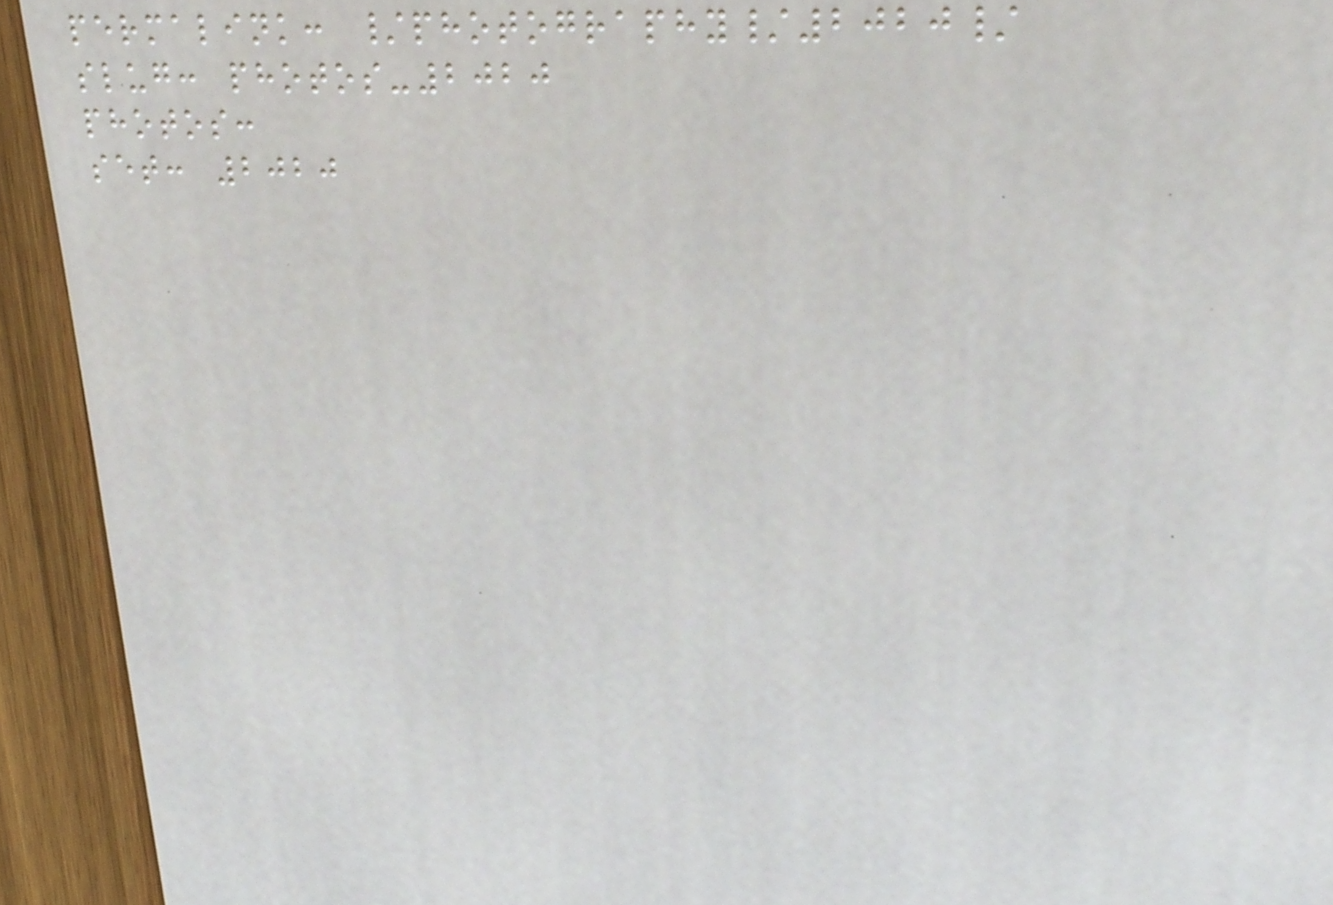permalink: /photography/2020/
slug: photos-2020
photos:
set: 2020
